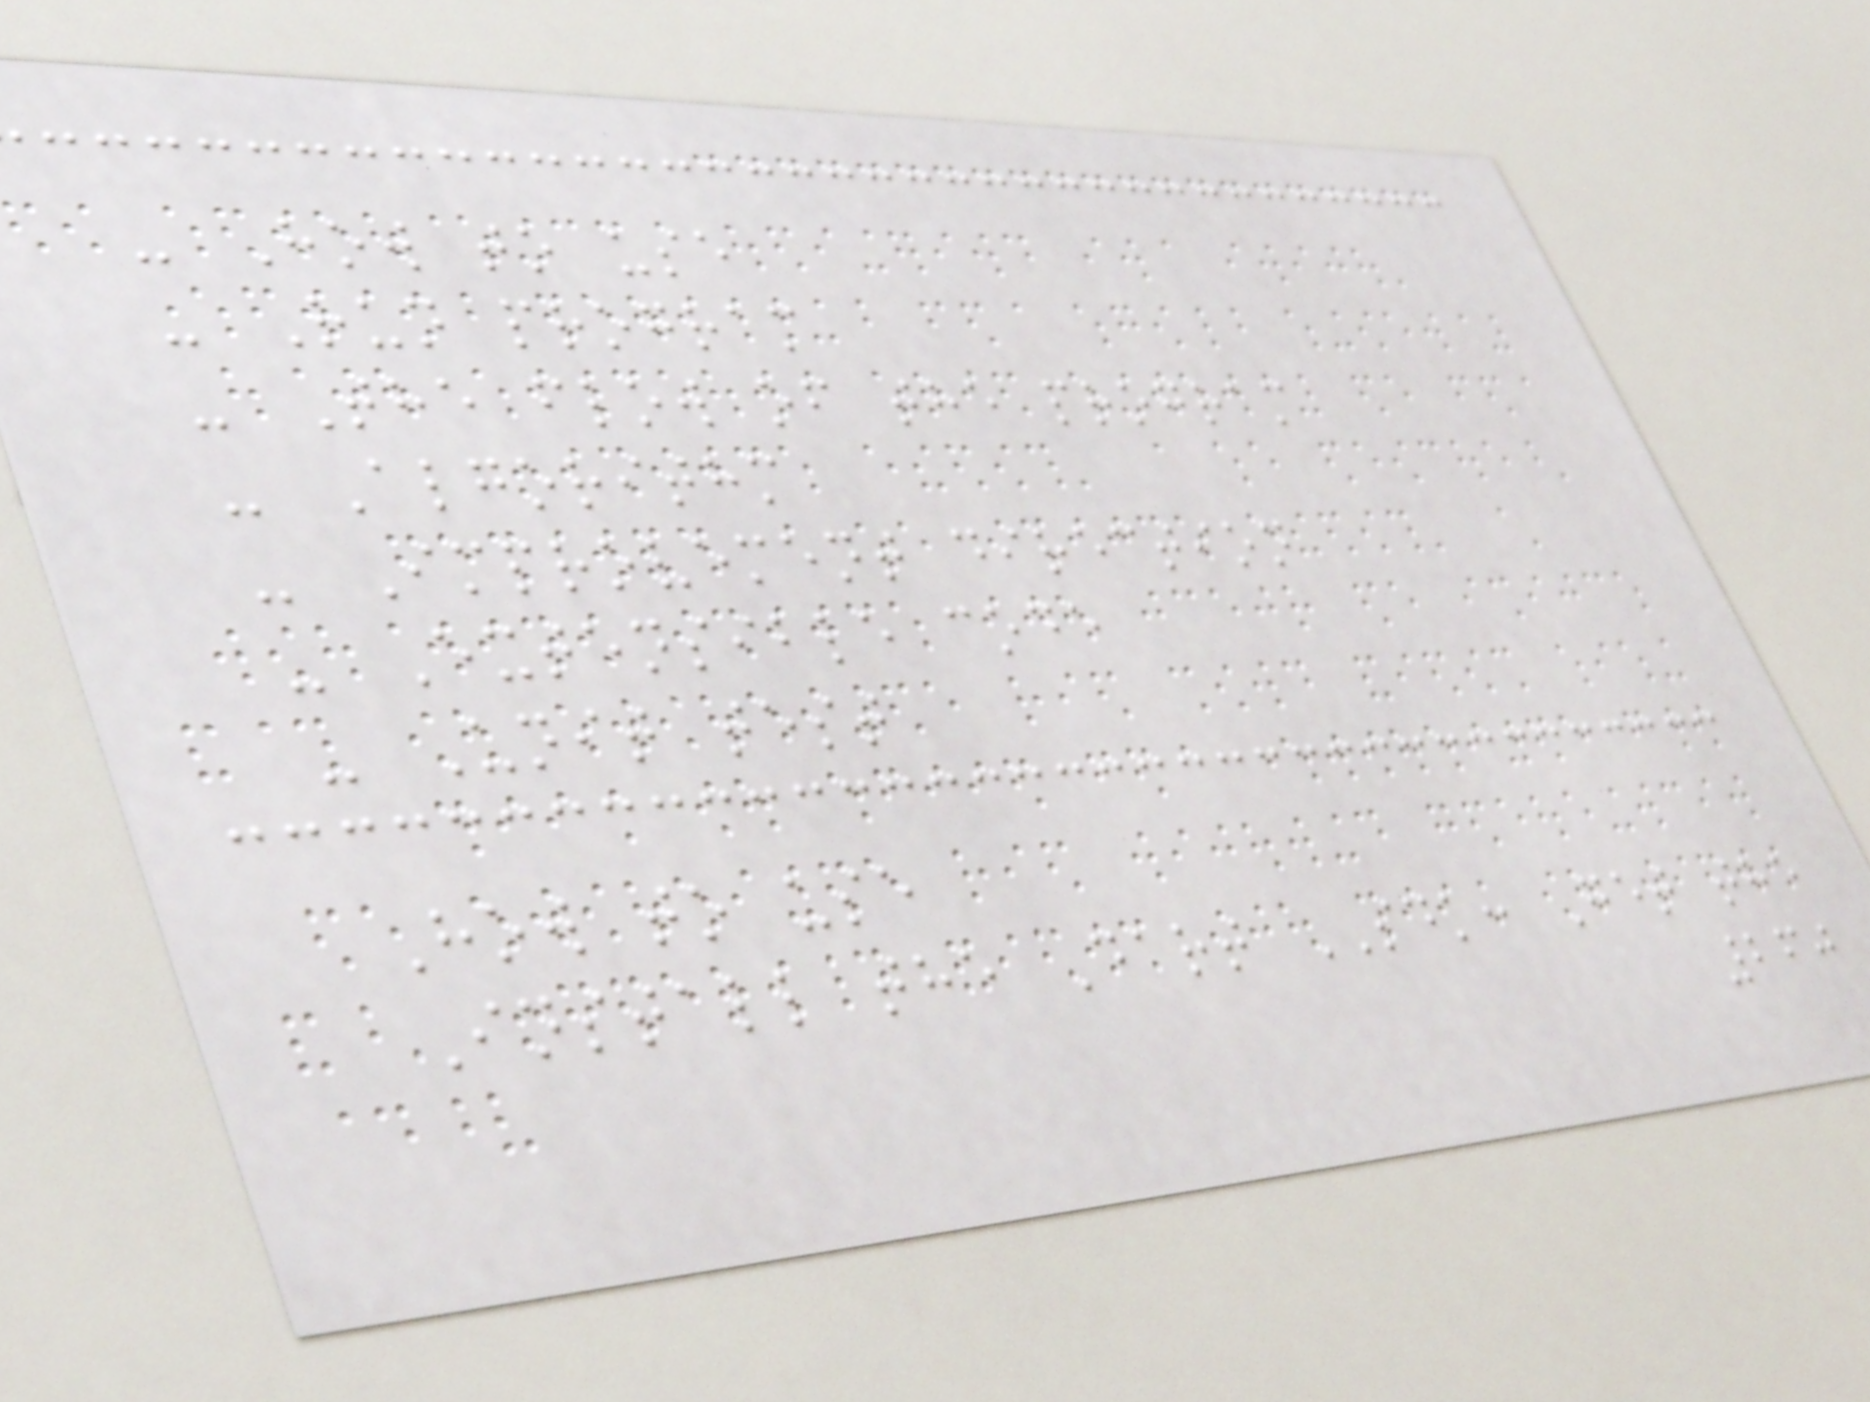- How to use
- Run program
- The flow of the program
- Algorithm
- Improvement direction
- Extensible code
- Unit test
How to use
Install the Dart SDK: Get the
260
